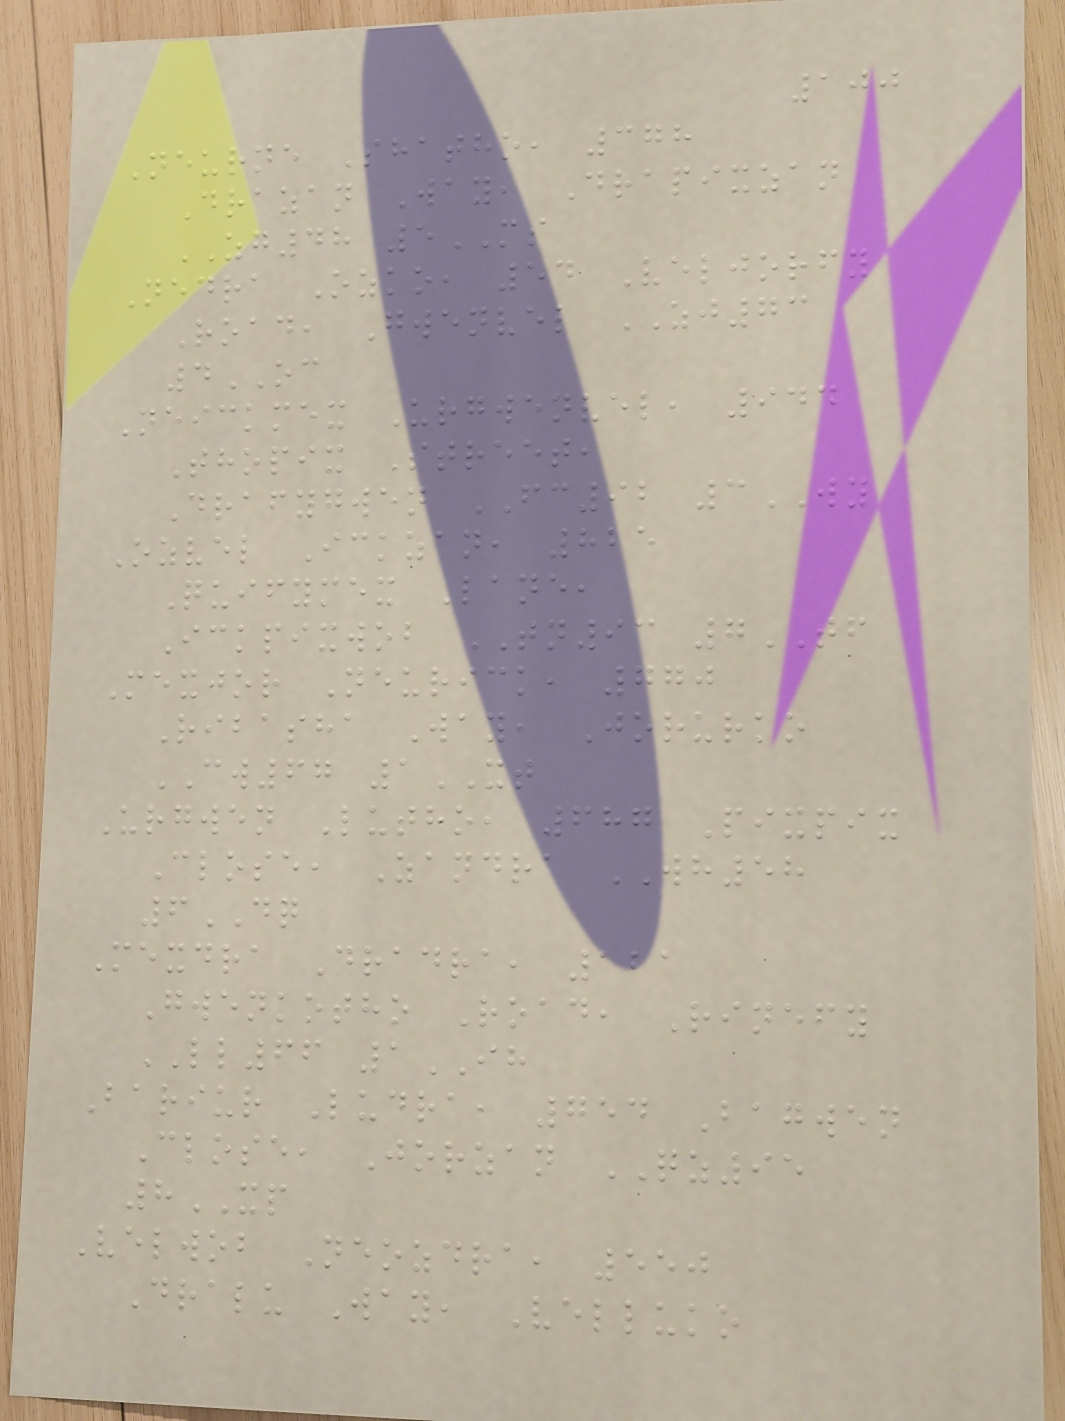100
Neurne Shatho, 378
Drazan Way, Drapixzan
ZG48 5MS
Nedra Ozko, 54 Veljorfy
Road, Gwenvel ZJ73
4OC
Neickmex Urgwenvel, 944
Thopix Street,
Drafygwen FC92 3WY
Ozvel Ickzan, 825
Quifymex Lane,
Ickpixwob TN93 7TF
Mexjor Neurick, 770
Ribasha Way, Jorurko
CW67 1XT
Urgwen Lutho, 687 Pixpix
Close, Zandra WH58
6DQ
Mexdra Dradra, 121
Gwenkotho Road, Rinefy
LL66 1IH
Bariur Ludra, 754 Bagwen
Close, Jorzan QZ95
8XP
Velwob Neozdra, 550
Dralu Way, Velluko
